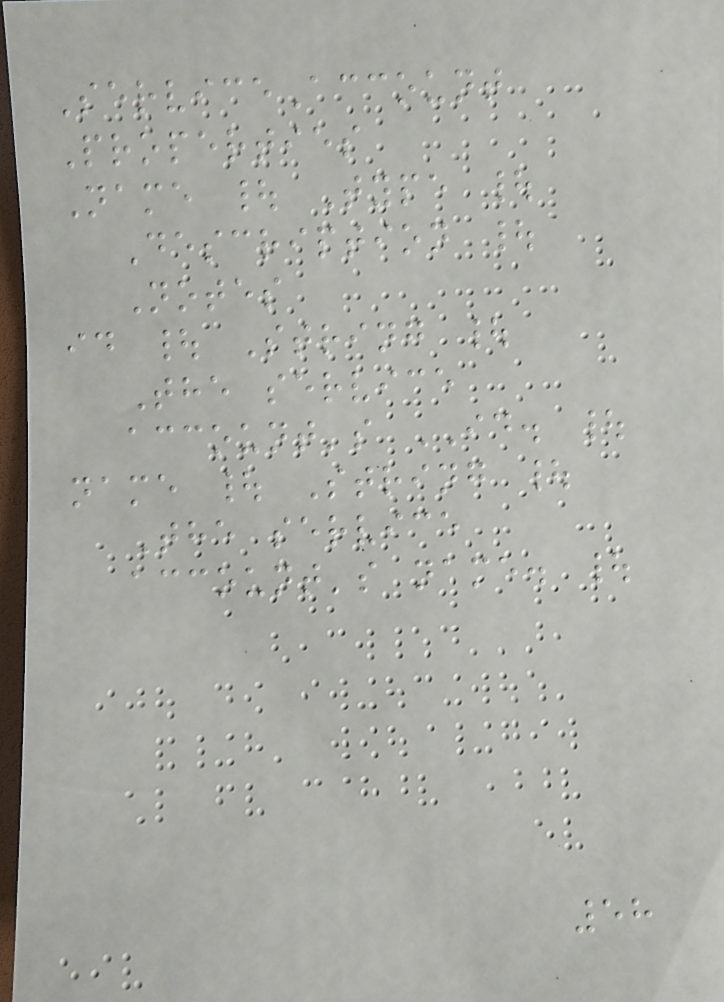ServiceAccount
Properties
Name | Type |
Description |
Notes
id | String |
The service
account's ID. |
name | String |
The service
account's name. |
58
